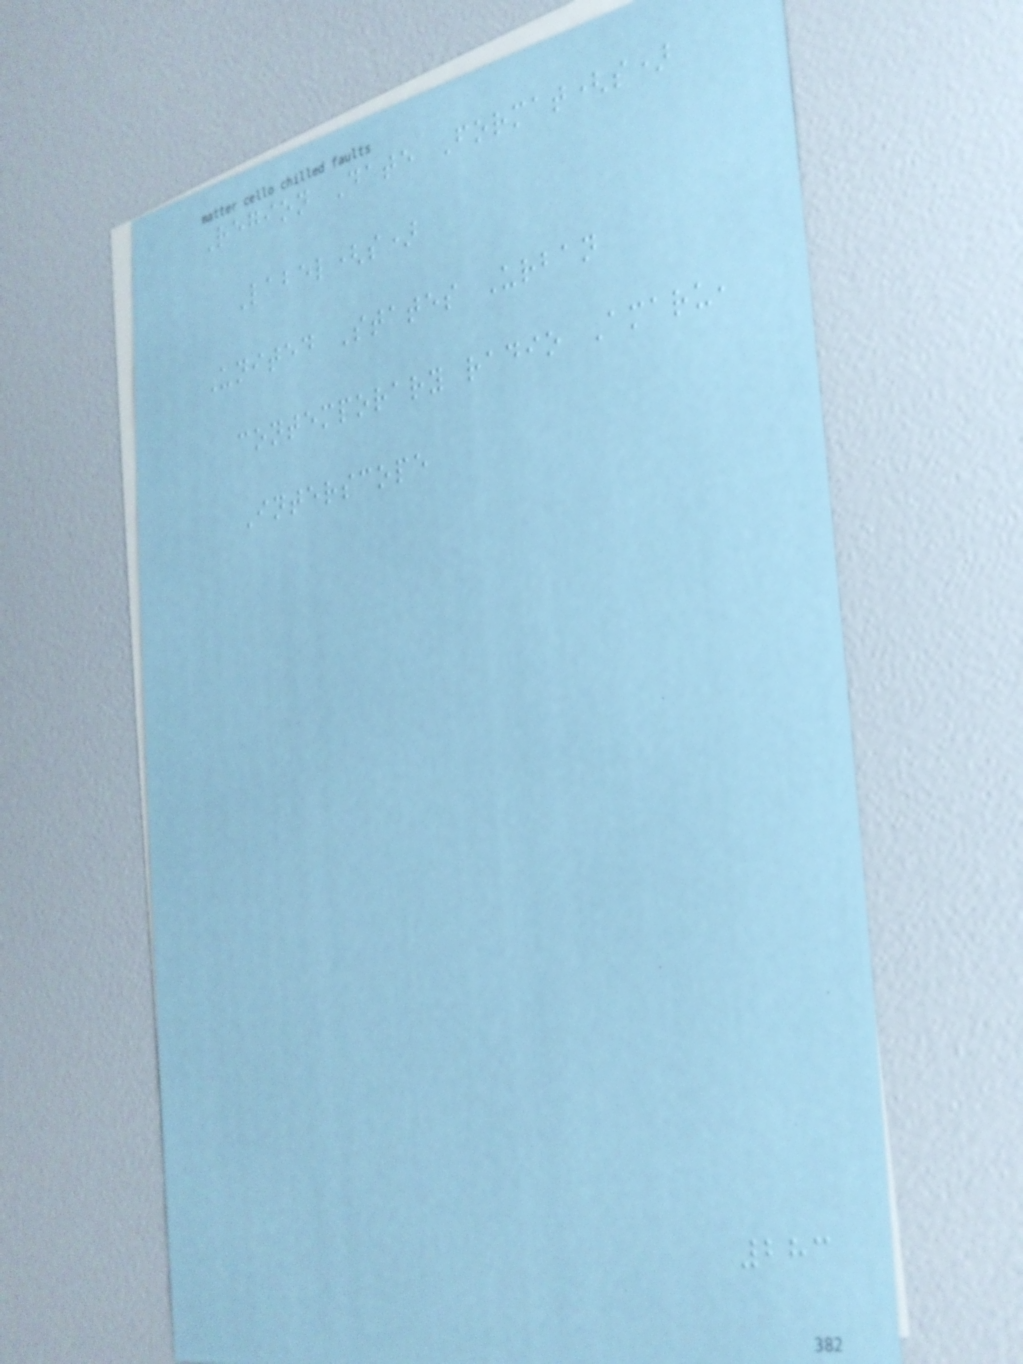Region Date Format(s)
Label(s)
United States Urban
contemporary radio Amaru,
Interscope
283
